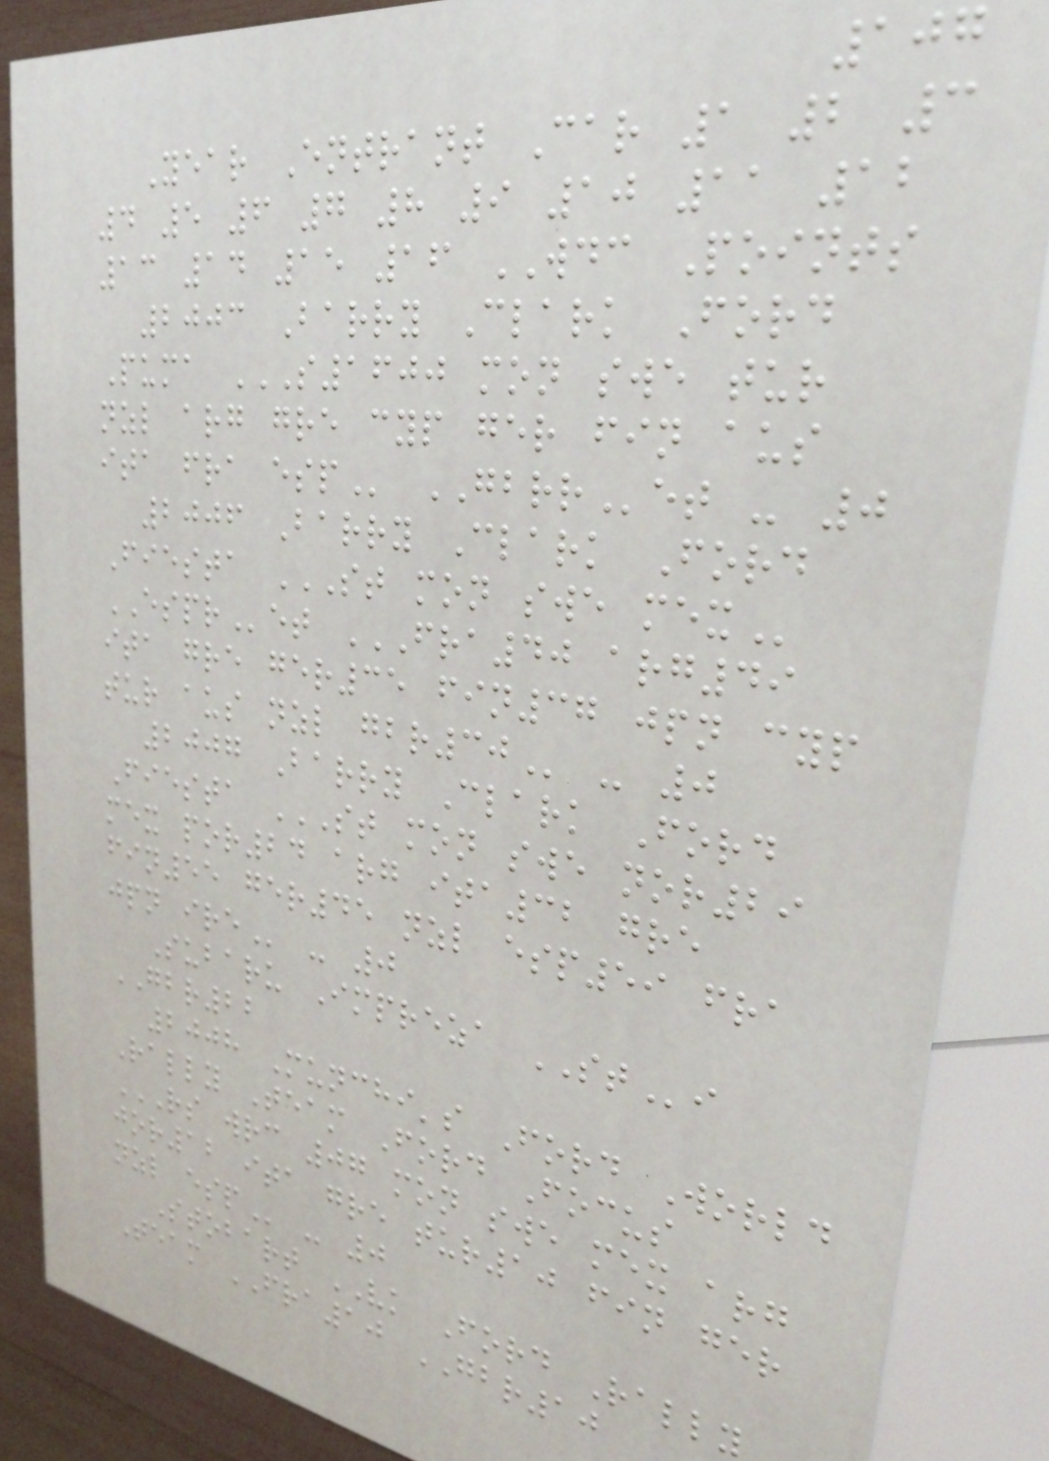107
Year Entrant Car 1 2 3
4 5 6 7 8 9 10 11 12
13 14 15 16 WDC Points
2003 Barry Clark Ford
Puma S1600 MON SWE TUR
NZL ARG GRE CYP GER FIN AUS
ITA FRA ESP GBRRet - 0
2006 Barry Clark Ford
Fiesta ST MON SWE MEX
ESPRet FRA40 ARG49
ITA GRE GER35 FIN37 JPN CYP
TUR AUS NZL GBR30 - 0
2007 Barry Clark Ford
Fiesta ST MON SWE NOR29
MEX POR24 ARG ITA32 GRE
FIN55 GER45 NZL ESP59 FRA
JPN IRE - 0
Subaru Impreza STi
GBR22
2008 Munchi's Ford World
Rally Team Ford Focus
RS WRC 07 MON SWE MEX ARG
JOR12 ITA GRE TUR10 FIN GER
NZL ESP - 0
Stobart VK Ford Rally
Team FRA10 GBR10
